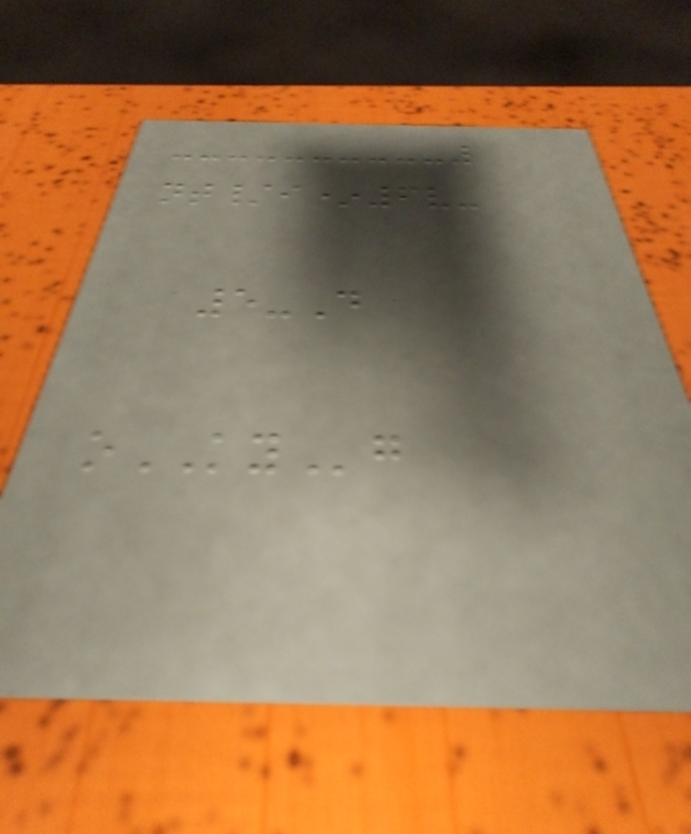nt/i*6v-
5-D
oKYg
